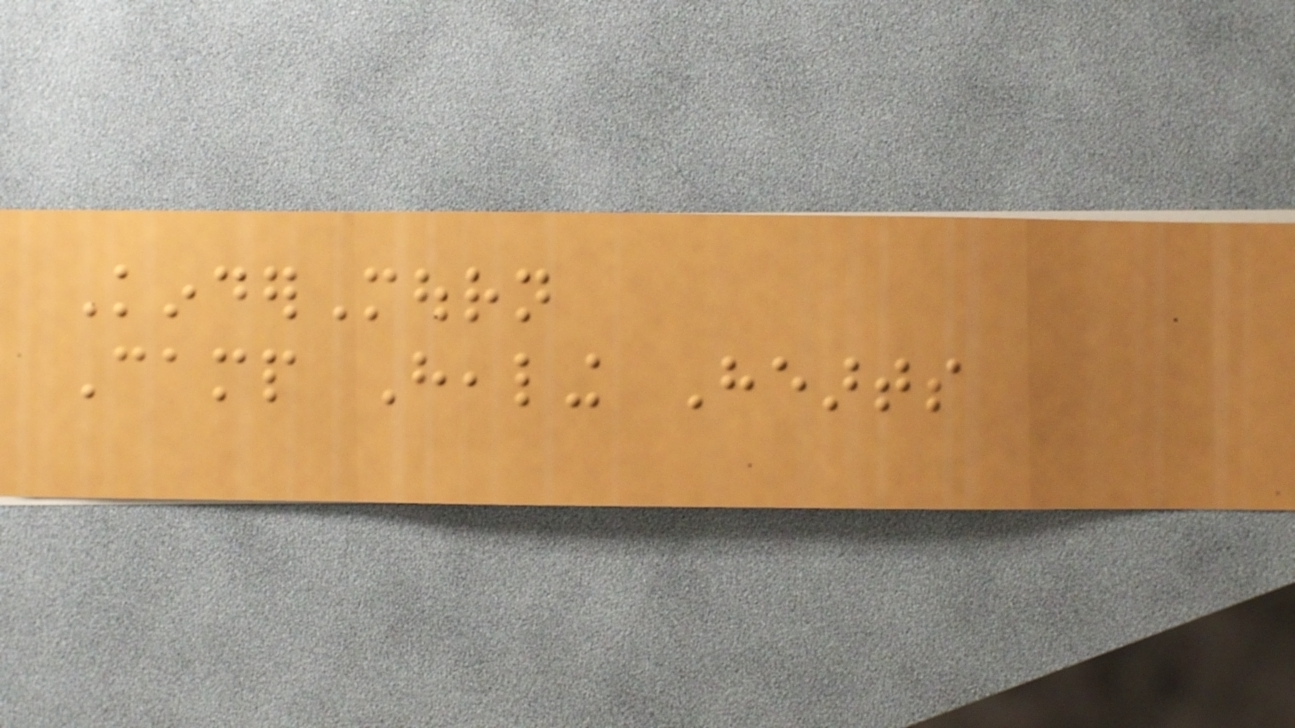KinderMourn
Camp Healing Hearts
